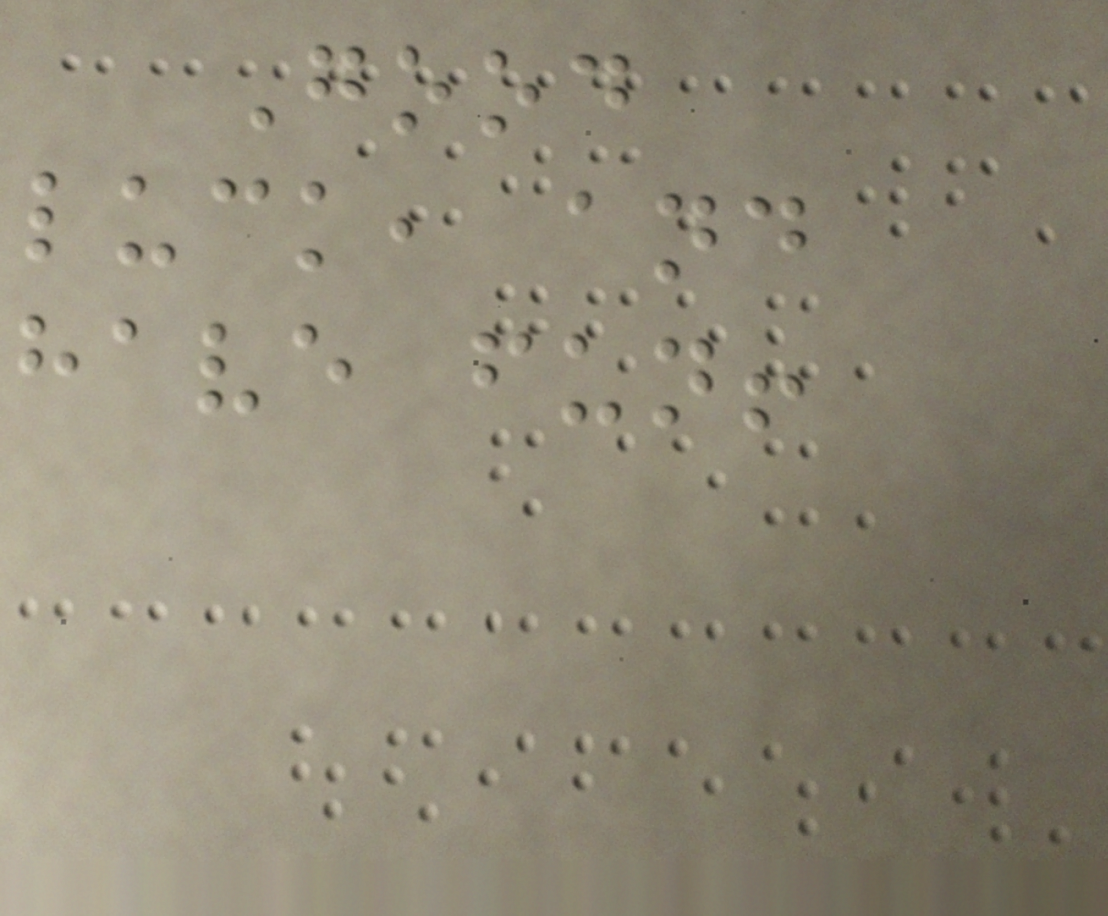Good
luck, and
have fun!
